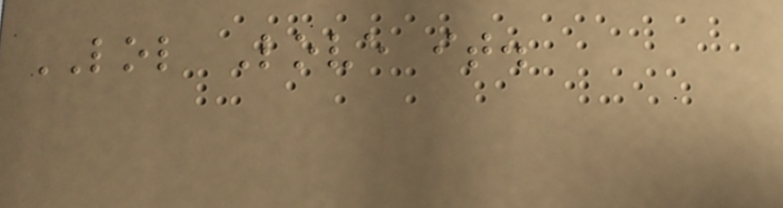LOL Love it.
